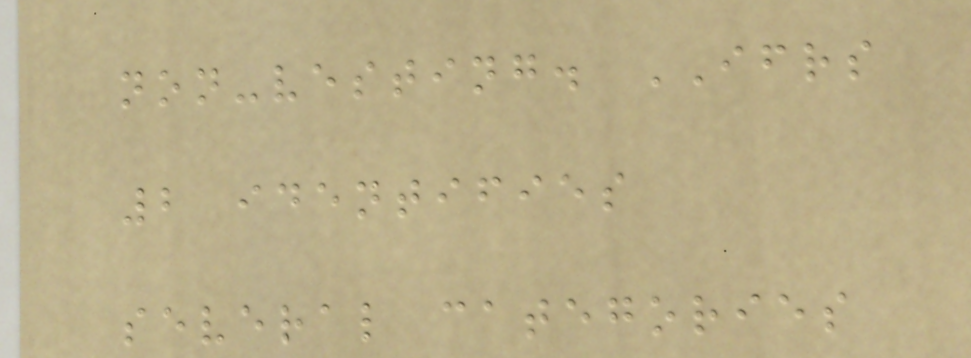non-vesting. IFRS
2 identifies
several categories
